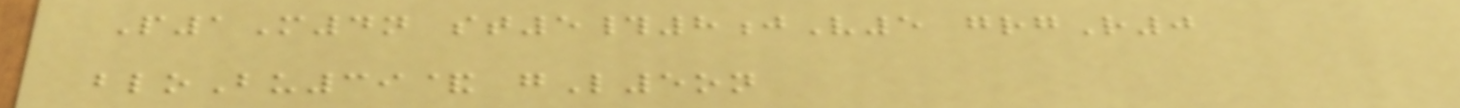P1M4n st5#8jV5 grgR0
bloBu39& gL5on
